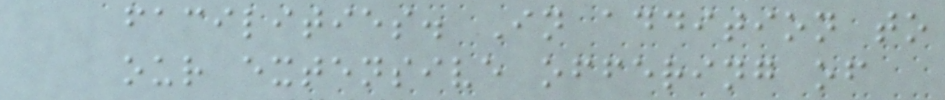facilities. In addition to
our extensive offering of
